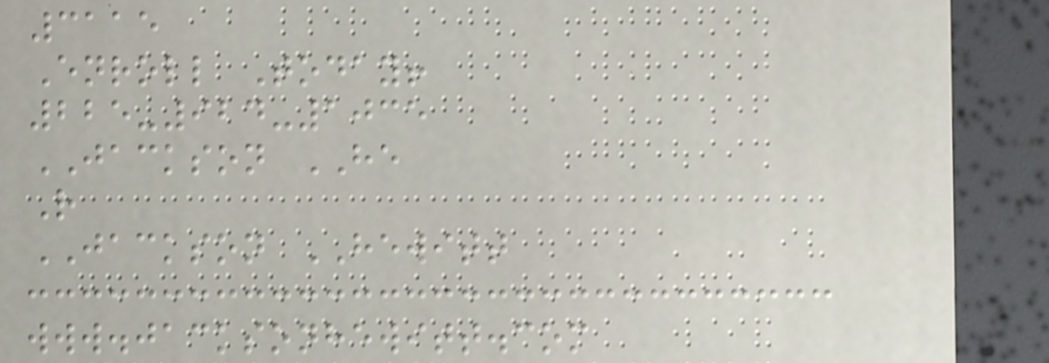3115
Enroll Today!
225-924-1035
JACKSON HE
R
JACKSON HEWITT
www.jacksonhewitt.com
